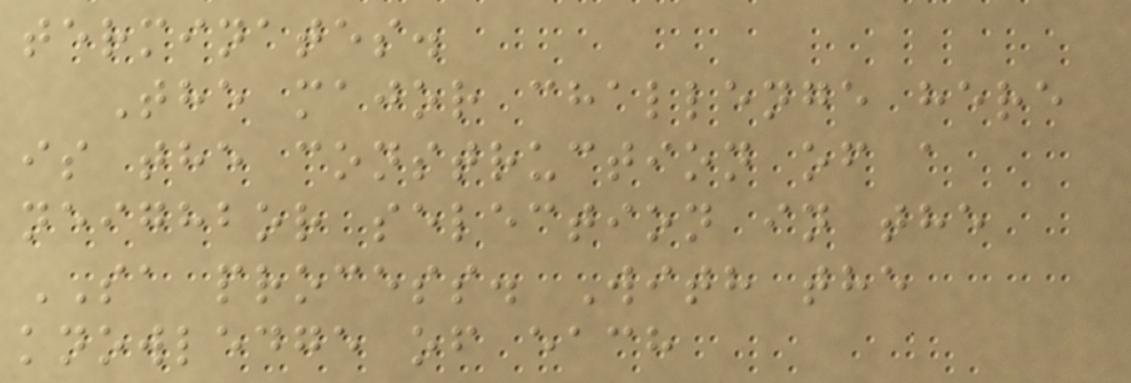terminates.
The major challenge here
is the construction of a
neighbor selection in the
SA process. With the
knowledge of each
